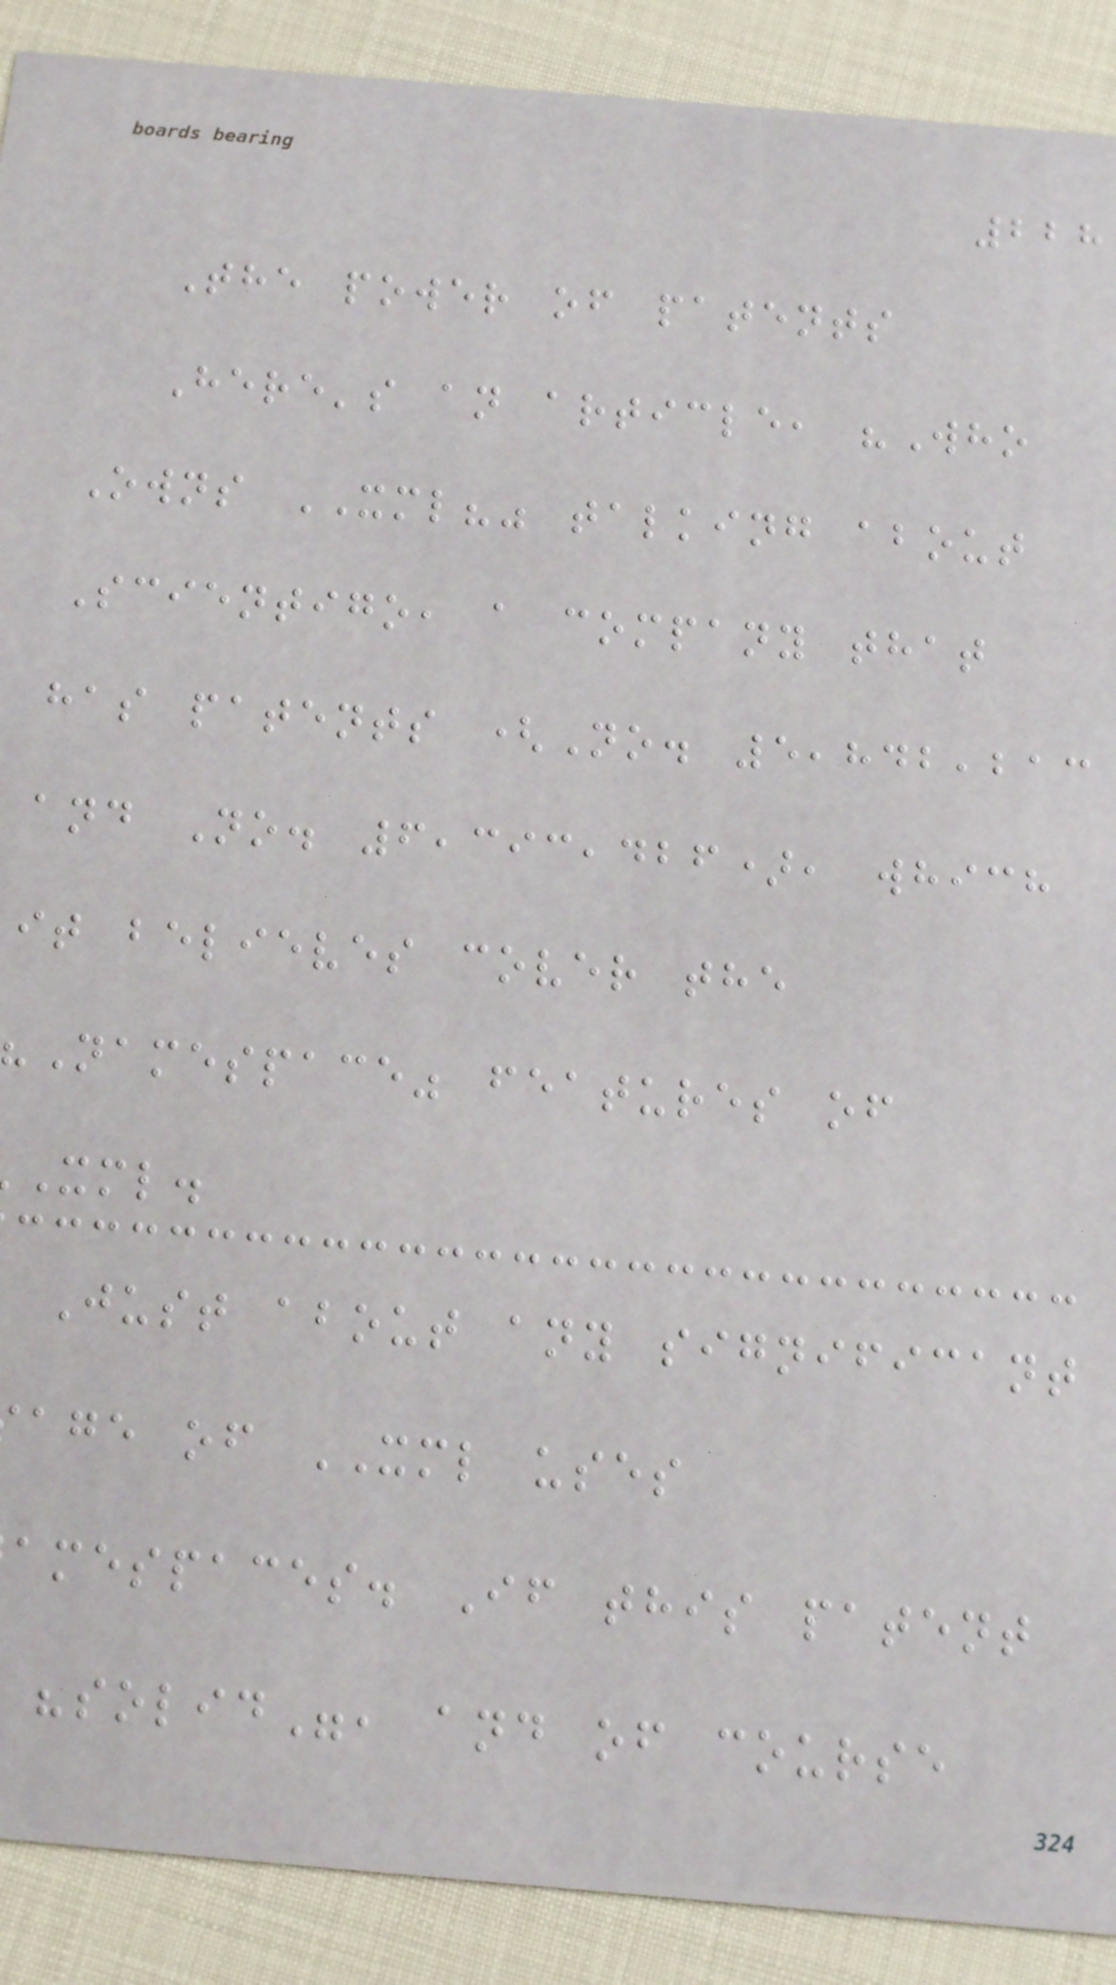228
The power of patents
Here's an article, "Who
Owns XML?" talking about
Scientigo, a company that
has patents (No. 5,842,213
and No. 6,393,426), which
it believes cover the
Namespace" features of
xml.
Just about any significant
age of XML uses
amespaces. If this patent
"solid", and of course
